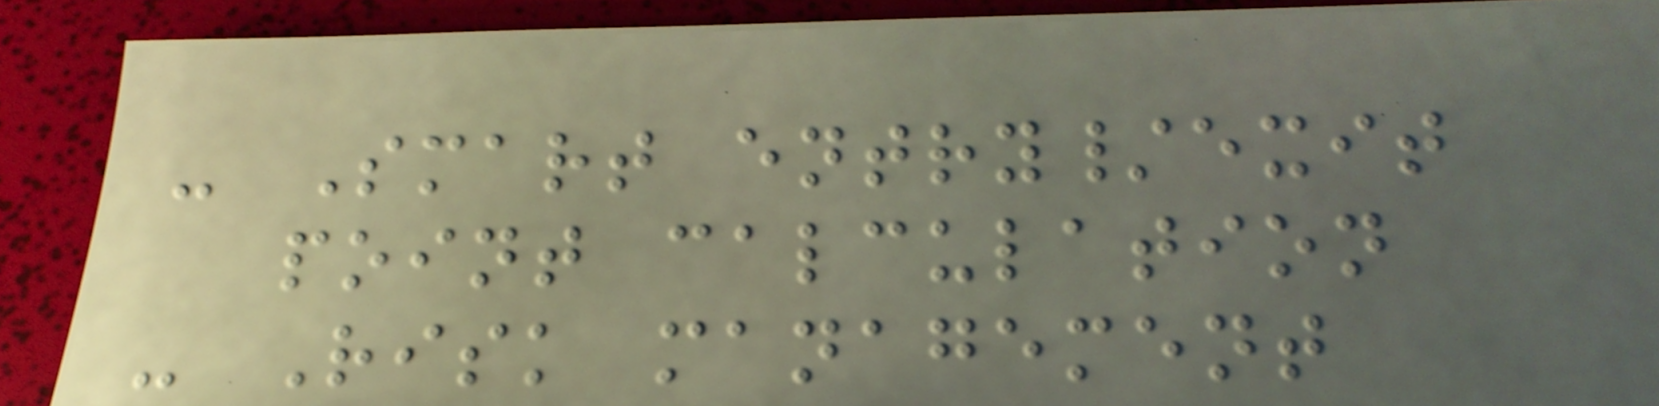- Smart entry/exit
point calculation
- Risk management
